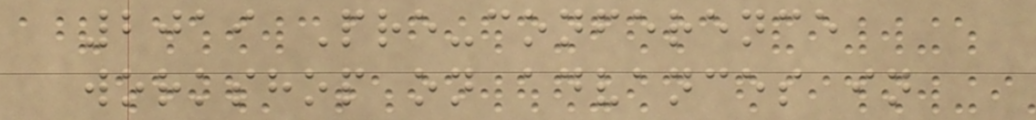2019 Pre-conference
workshop on advances in
